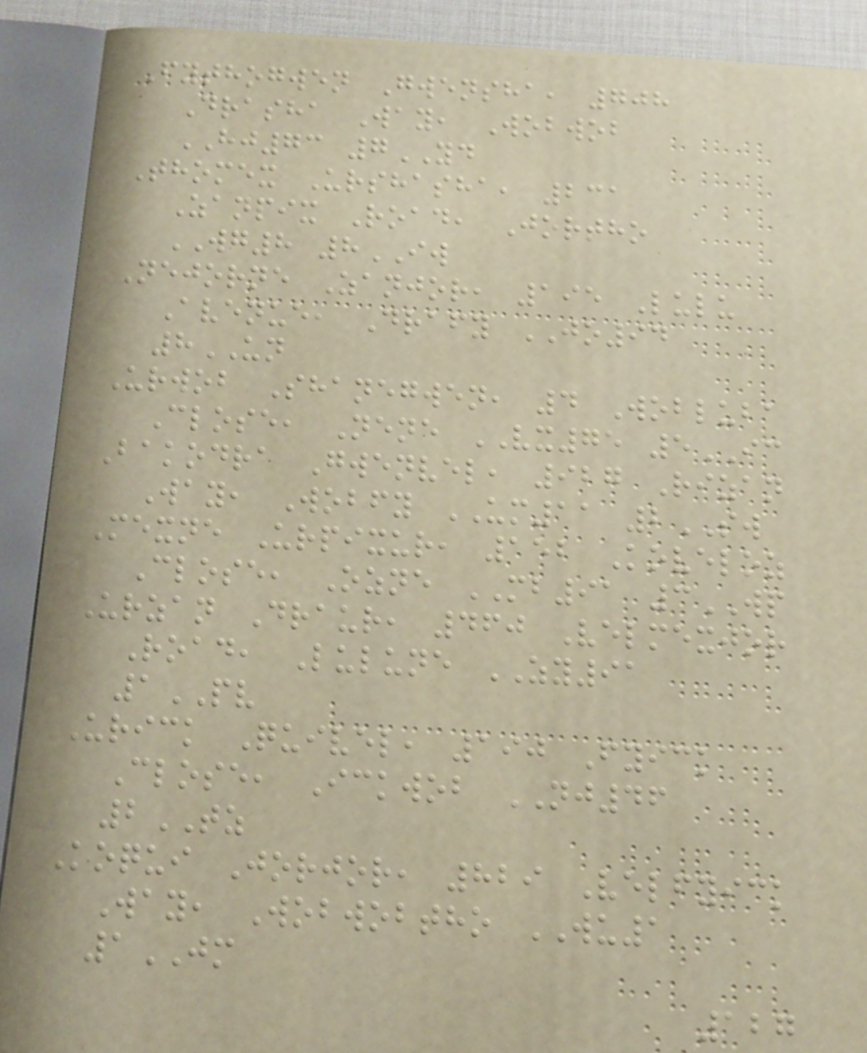Fythogwen Gwensha, 708
Drasha Way, Wobwob
HJ73 7YD
Thomex Urshasha, 231
Zanpix Road, Jortho
WG8 8IW
Nejorne Zanjor, 195 Lulu
Avenue, Drafy JO94
8UN
Urwob Shanegwen, 4 Wobluba
Close, Nene VX75 5IC
Bakodra Gwenvel, 927 Rizan
Way, Wobfy UM11 2SW
Mexne Urpixur, 152 Koveloz
Close, Ozne MB91 3WP
Urzan Draur, 460 Velmexjor
Road, Lulune ZY91
1PV
Urick Quivel, 190 Fyick
Close, Ickwob NJ46
2TZ
Koqui Jorjor, 829 Velfyick
Way, Wobwobtho WU1
1JM
127
